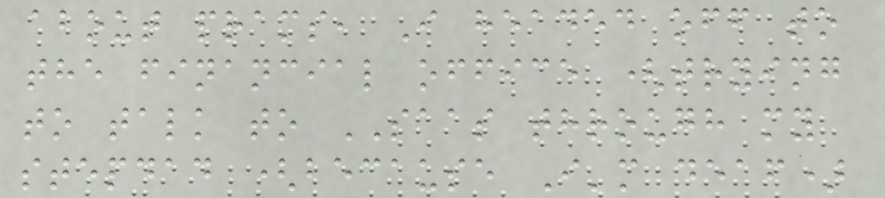about prams, I headed off to
the financial office (trying
to talk to SAAS through my
stepdad (because I'm deaf)
